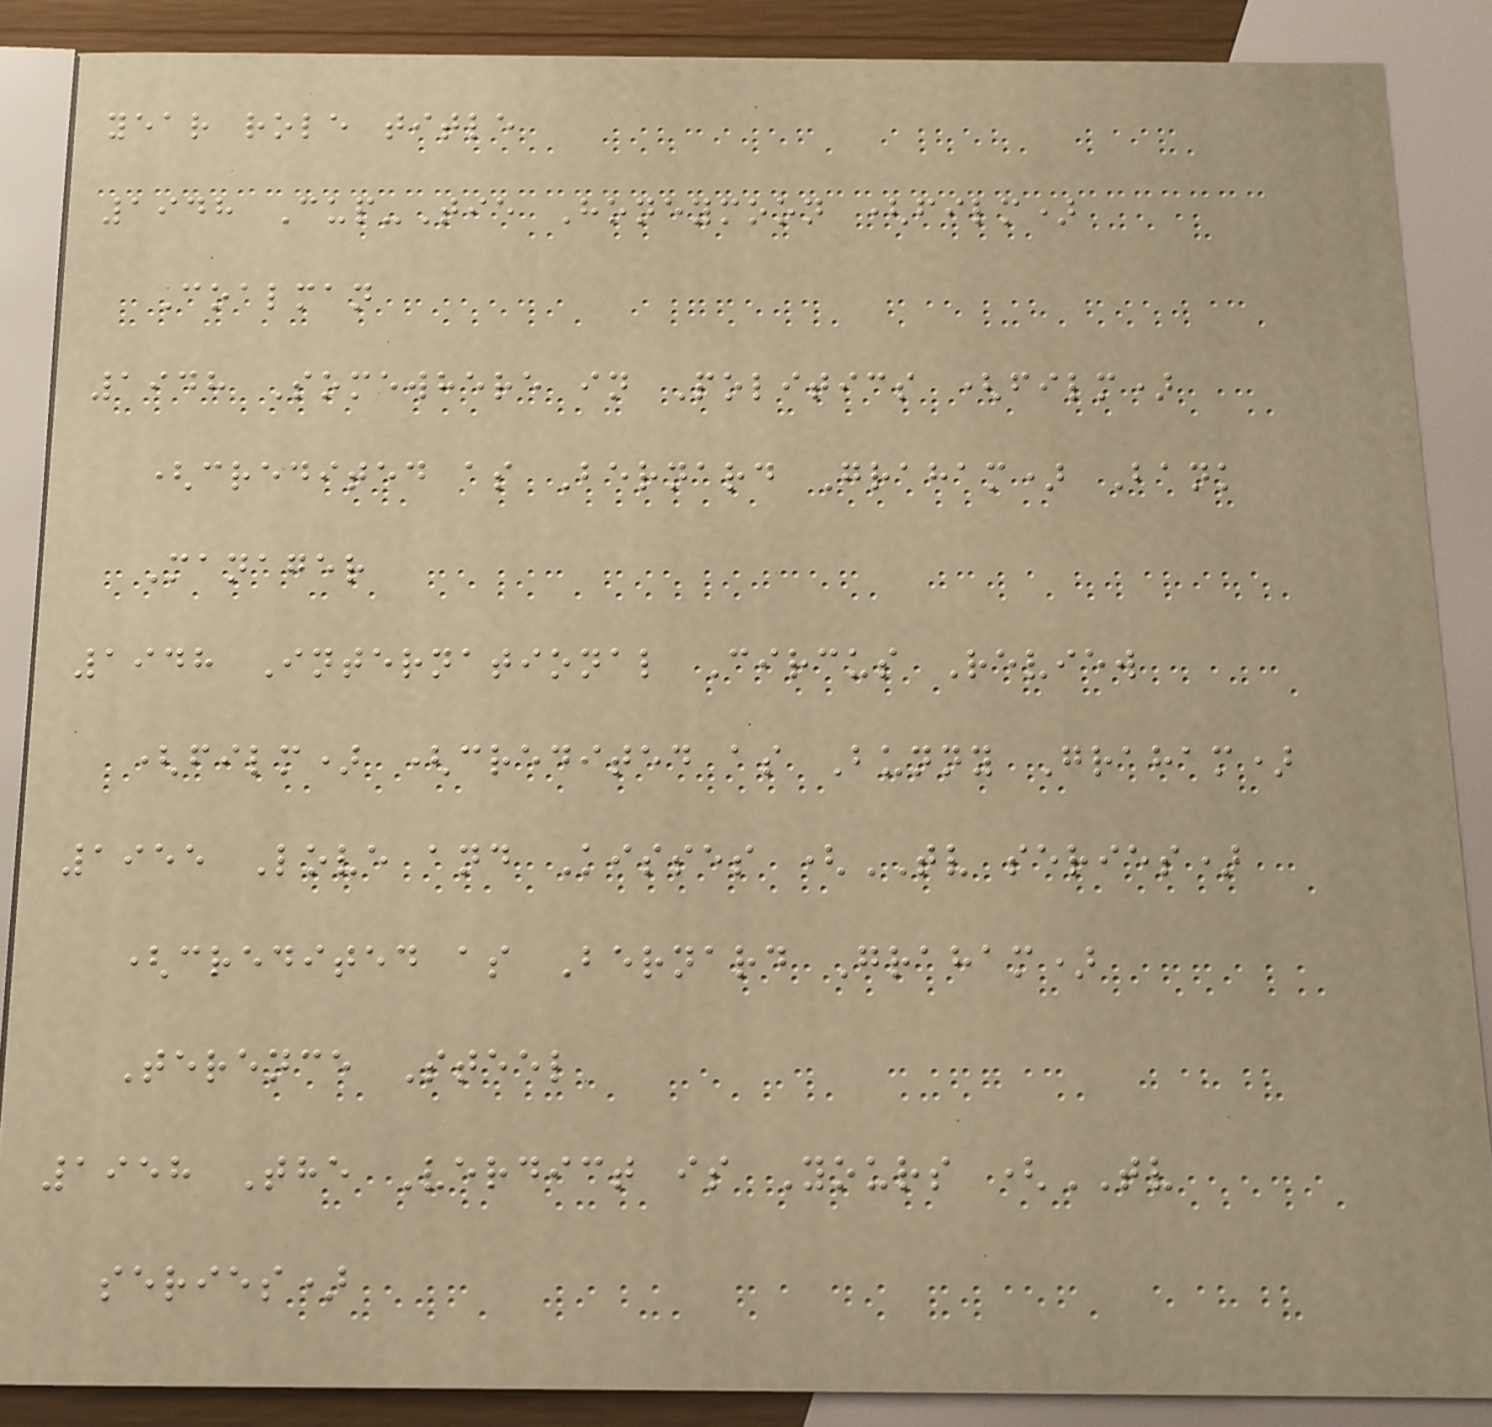year role title
1948 Cup-Tie Honeymoon (film)
Coalman
1948 Somewhere in Politics (film)
(credited as Bernard Graham) Bank
Manager
1948 International Circus Review
(film) (credited as Bunny Graham)
1955 Love and Kisses (TV series)
(credited as Bernard Graham)
Terence Steel
1958 The Verdict is Yours (TV
series)
